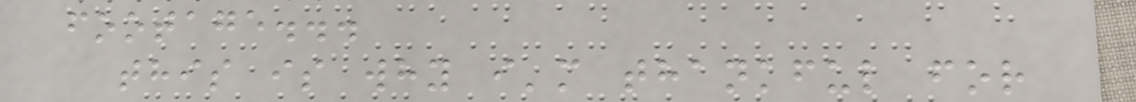footage...
this is why i'm thankful for
